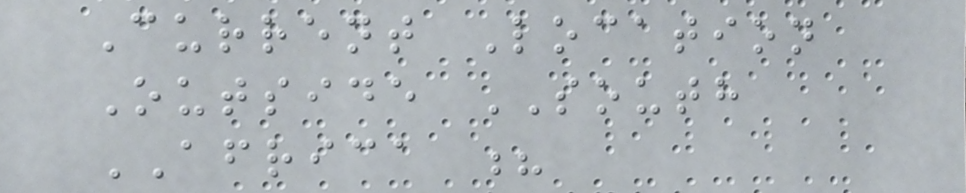Current Location
Outside SOUTH
AFRICA ?
